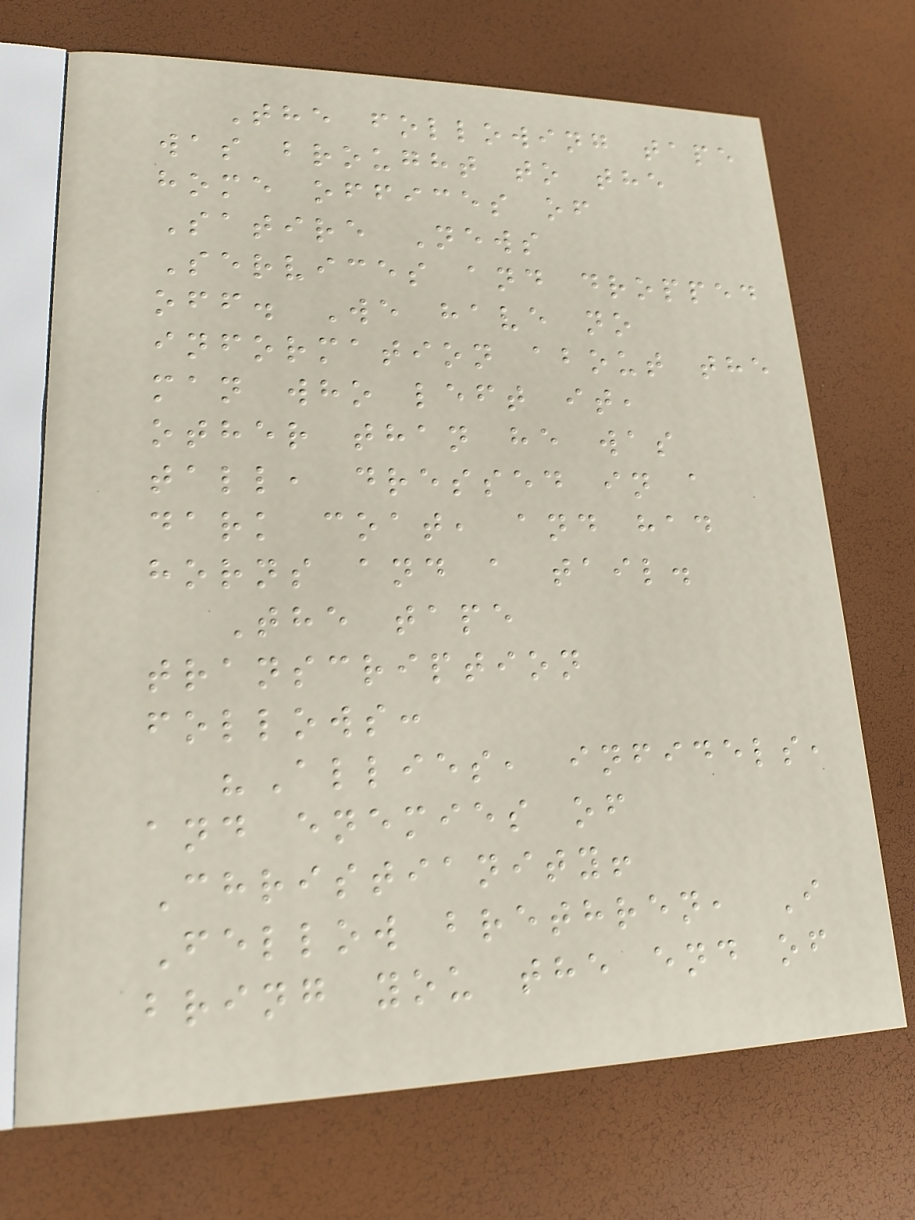The following tape
was brought to the
home offices of
Satire News
Services and dropped
off. We have no
information about the
man who left it,
other than he was
tall, dressed in a
dark coat, and had
horns and a tail.
The tape
transcription
follows:
"Allies, infidels,
and enemies of
Christianity!
Fellow brethren, I
bring you the end of
